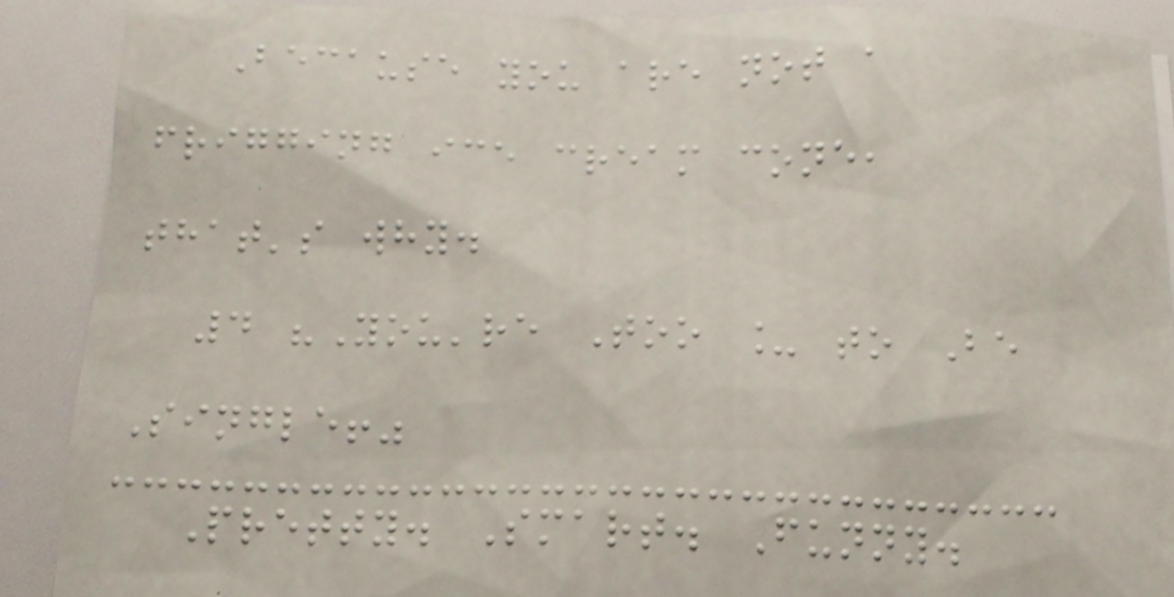Because you are not a
frigging ice cream cone,
that's why.
4 "You're Too _ to Be
Single!"
Pretty. Smart. Funny.
